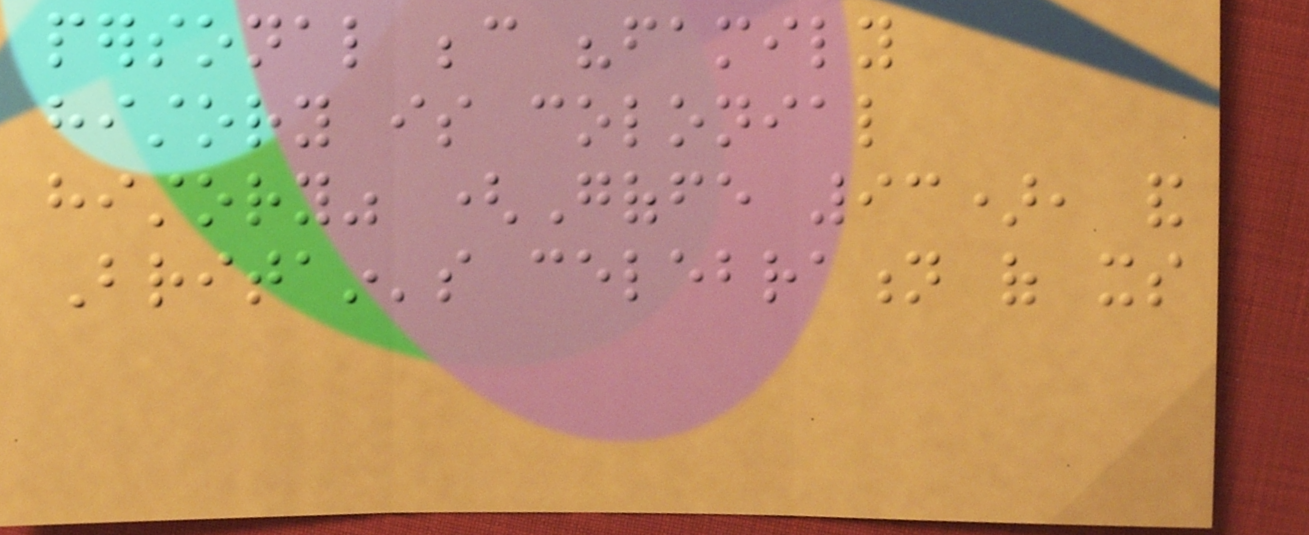personal because "family
history is colonial
history" (Goffe 93), and
Britain's celebration of its
